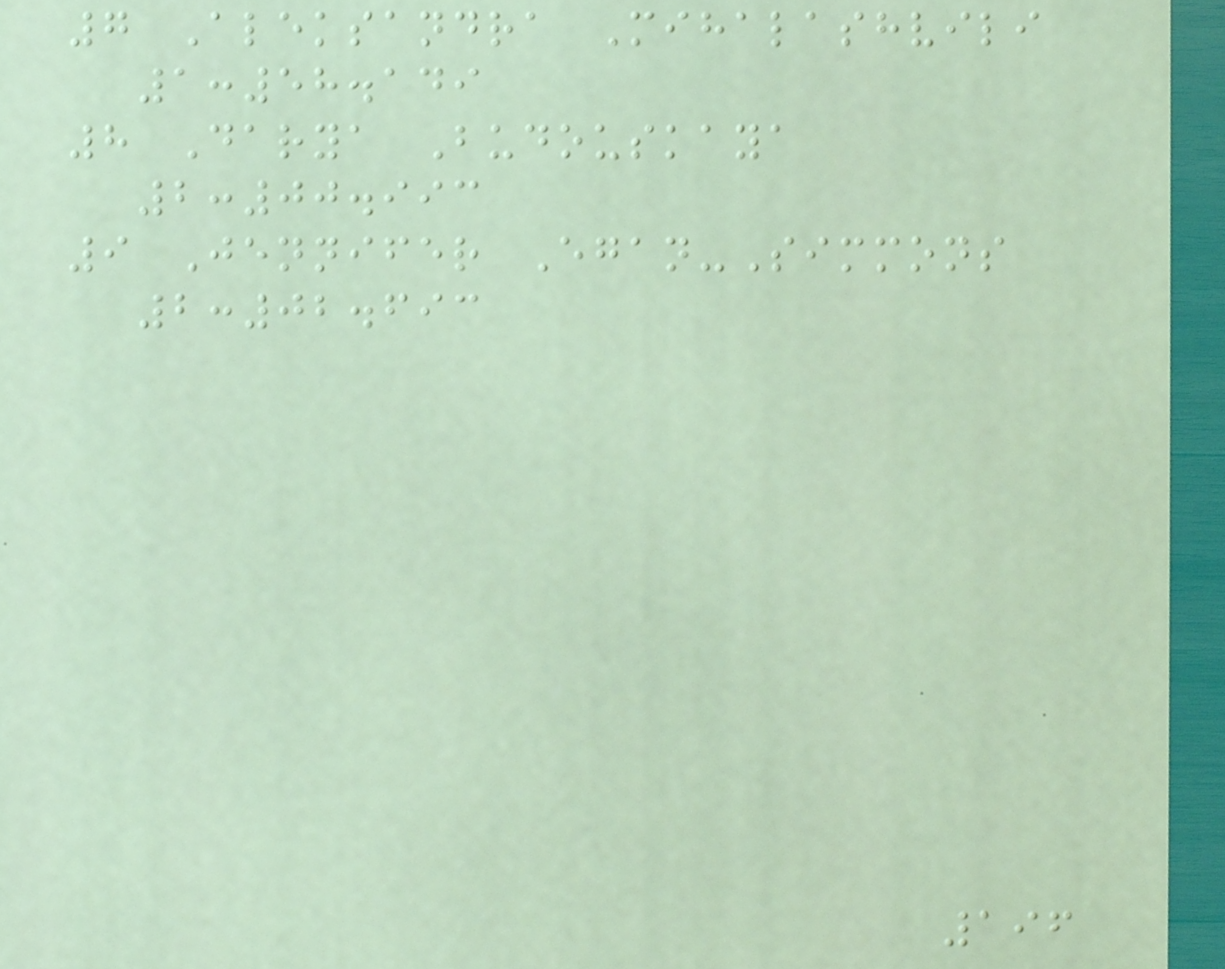7 Aleksandra Mihalashvili
1:58.149
8 Darya Budouskaya
2:00.993
9 Jennifer Egan-Simmons
2:02.693
196
